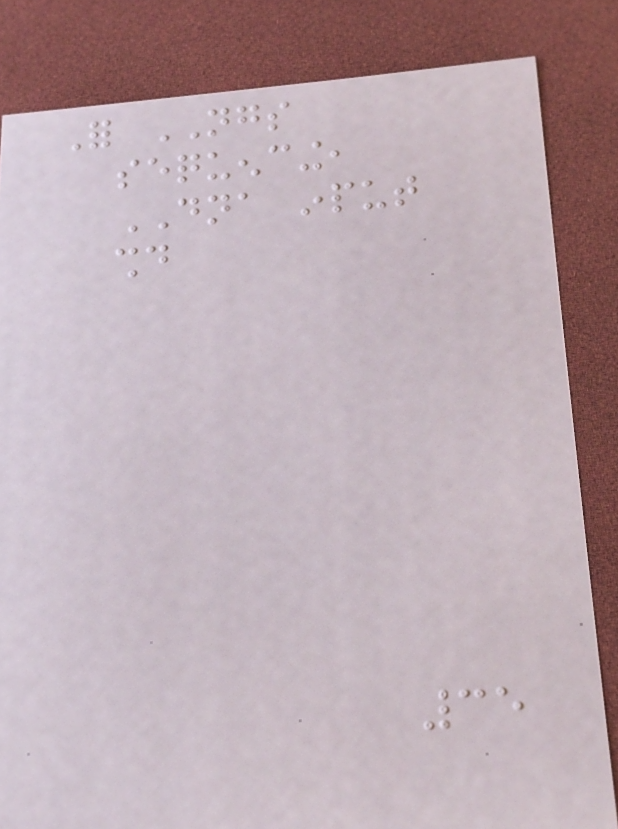For NGS
sequencing,
DNA input
should
35
